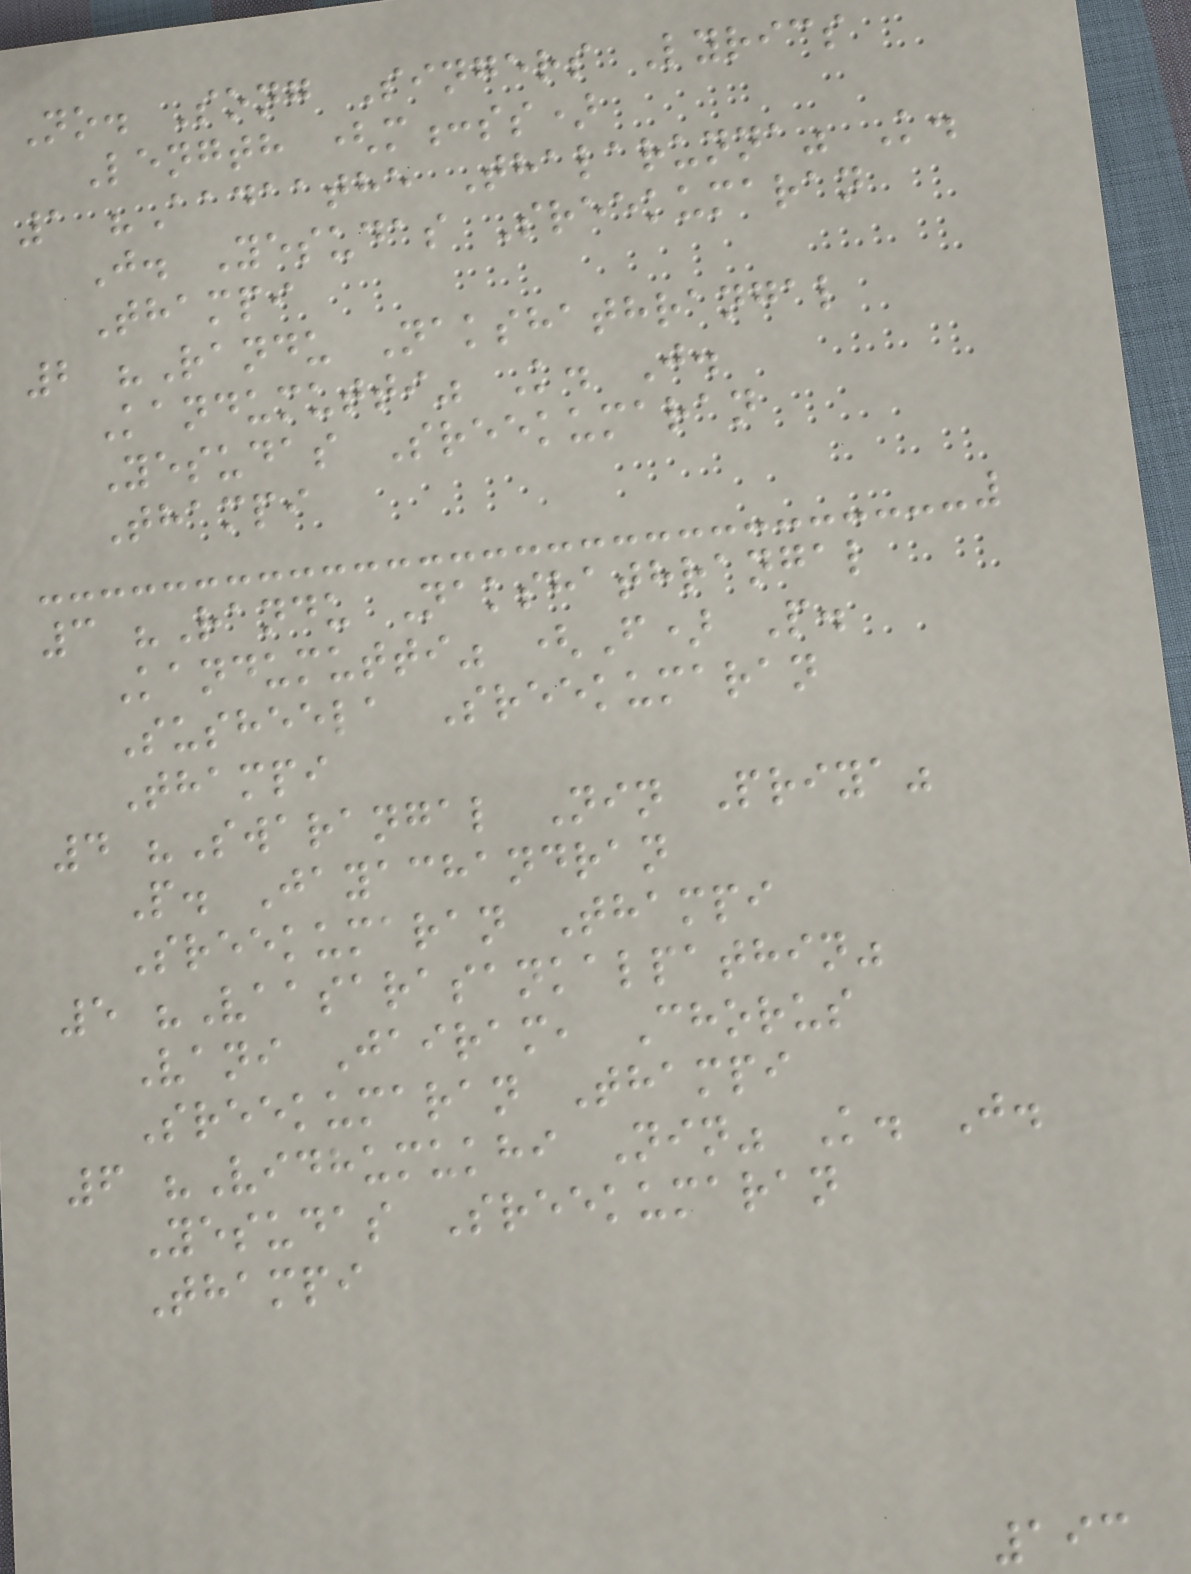No. Song Singers Lyrics
Length (m:ss)
1 "Aadaathe Thalarunna" K.
J. Yesudas Sreekumaran
Thampi
2 "Randu Nakshathrangal
Kandumutti" K. J.
Yesudas Sreekumaran
Thampi
3 "Randu Nakshathrangal
Kandumutti" (F) P.
Susheela Sreekumaran
Thampi
4 "Swarangal Nin Priya"
P. Jayachandran
Sreekumaran Thampi
5 "Vaasarasankalpathin"
Vani Jairam, Chorus
Sreekumaran Thampi
6 "Vidhumukhi Nin" K. J.
Yesudas Sreekumaran
Thampi
193
